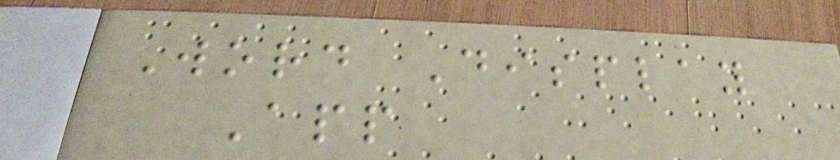Word Display
App
